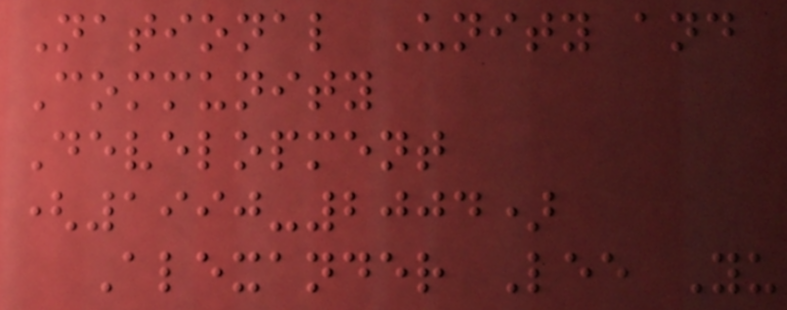National Unity and
Community
Development
(1990-2004)
Alexander Lee Yu
